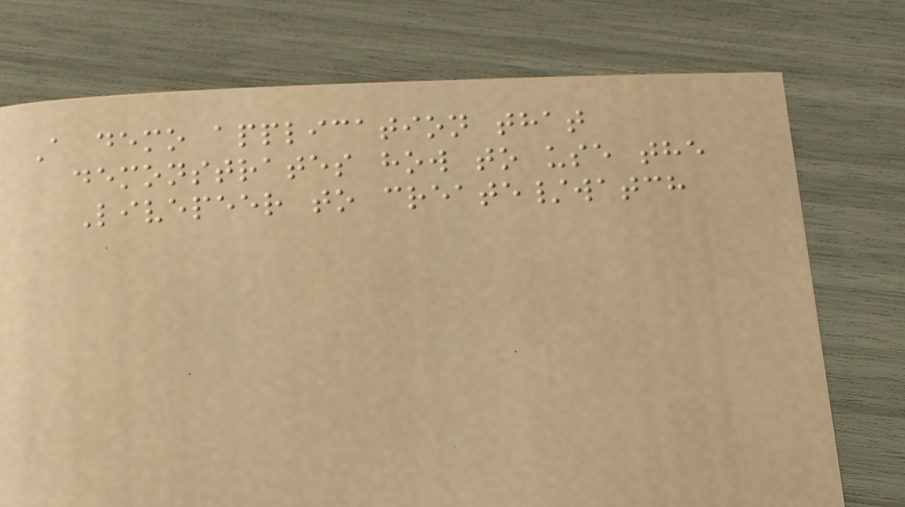A demo application that
demonstrates how to use the
Livepeer to create/watch
